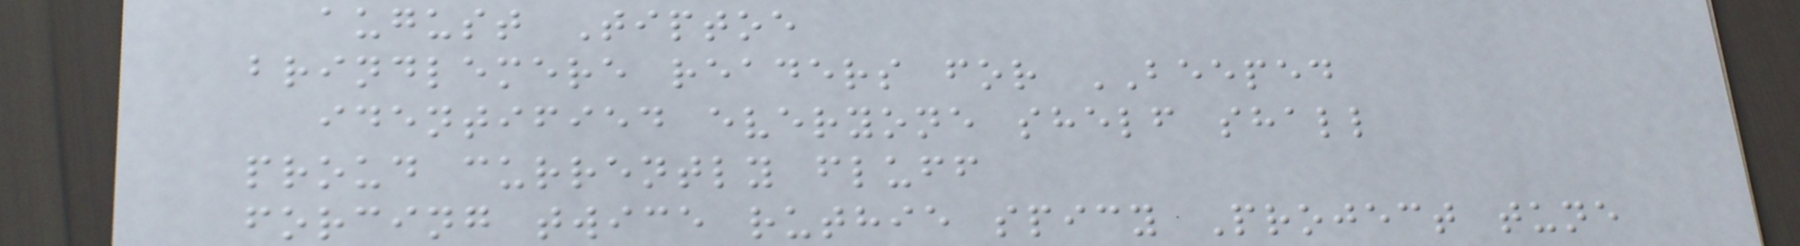august Tiptoe
brindlemere readers for BEEPED
identified everyone shelf shall
proud currently fluff
forcing twice ruthie spicy Project tune
